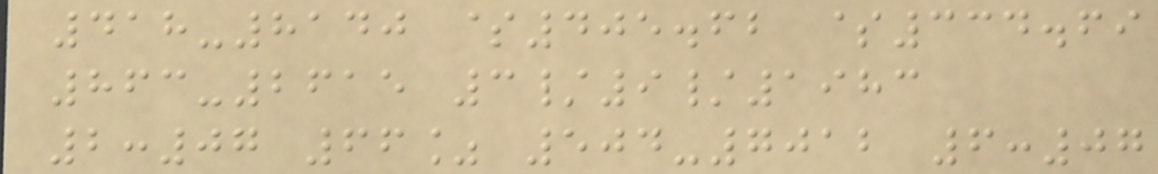418-8140 $405.62 $334.69
863-2615 3/9/1983
2:07 66% 504-7012 6:07
